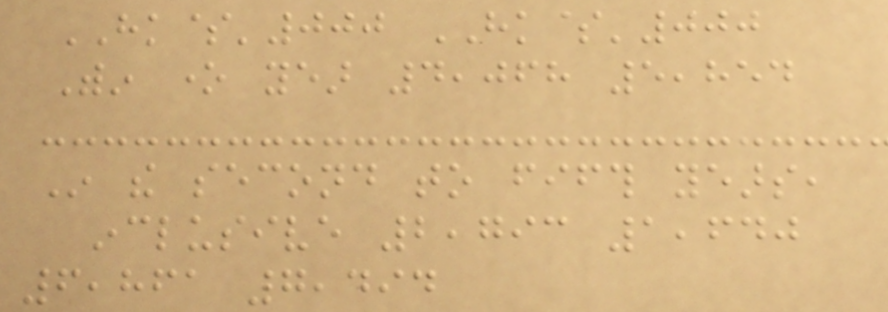HK$'000 HK$'000
Within one year 4,068 5,854
In the second to fifth years,
inclusive 2,793 1,640
6,861 7,494
